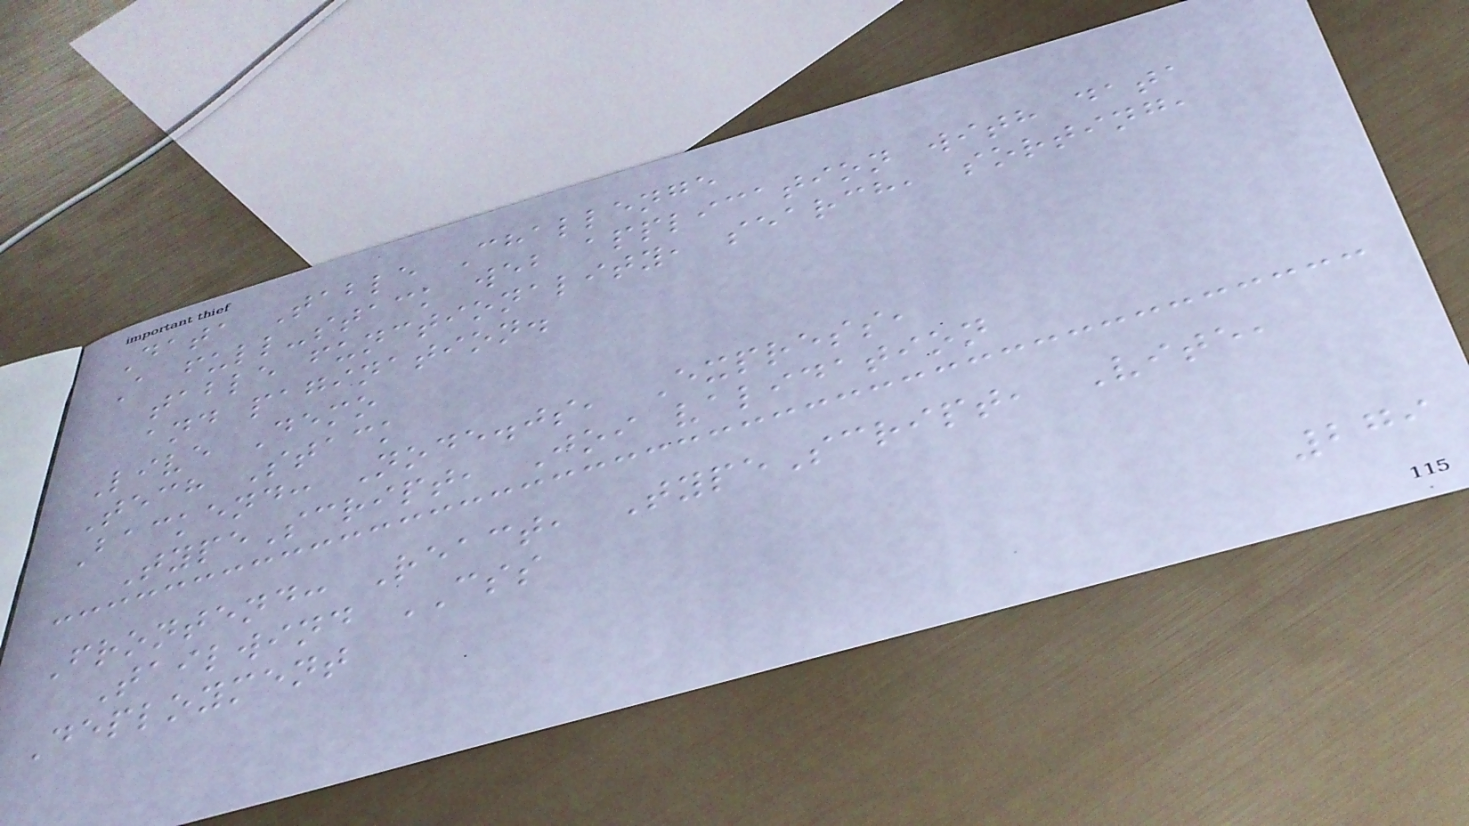Data Table Challenge
A full-stack web application with data
table functionality, search, sorting,
and pagination.
Live Demo
Tech Stack
Backend: Node.js, Express,
TypeScript, Joi validation
Frontend: React, TypeScript, Vite,
Tailwind CSS
Deployment
279
